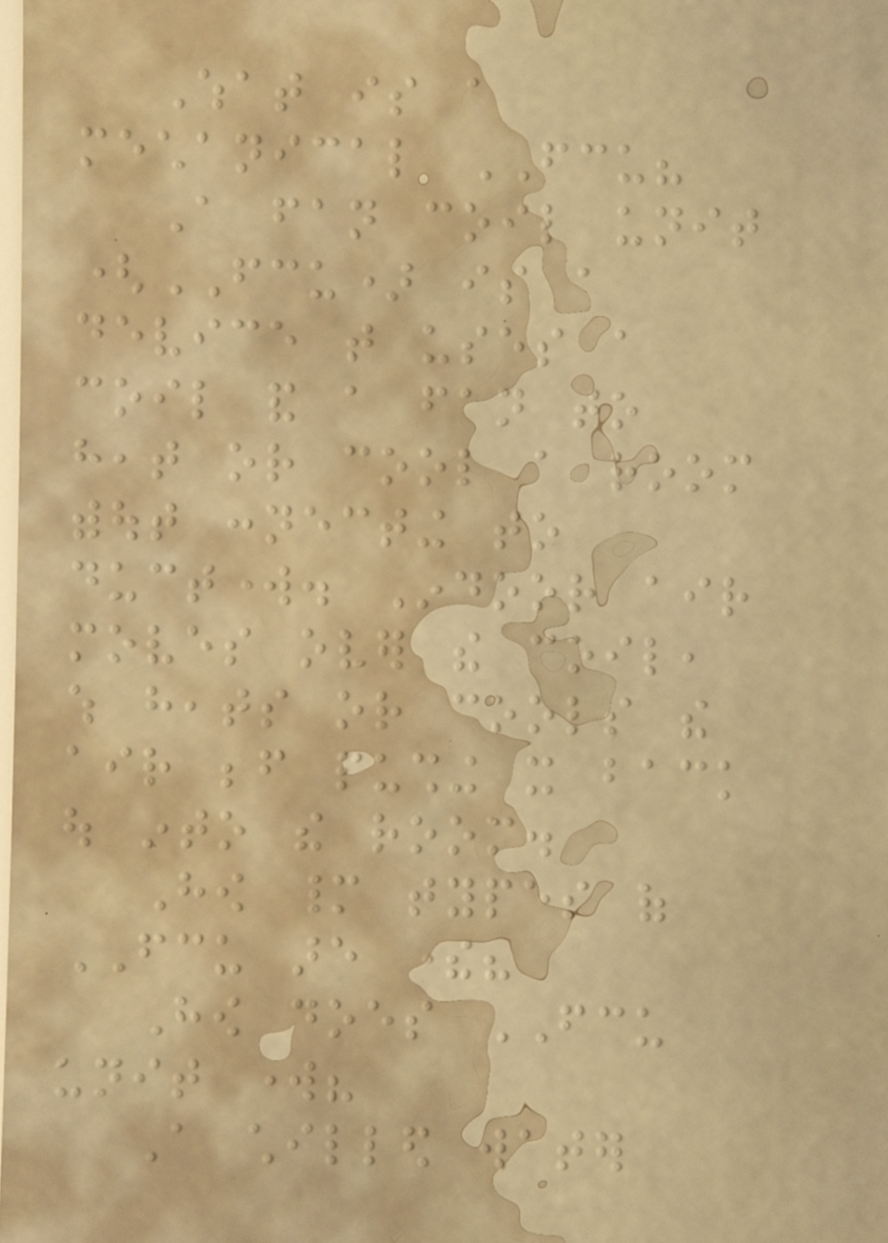What is a
mechanical FCU?
A fan coil unit
(FCU) is a
device that uses a
coil and a fan to
heat or cool a room
without connecting to
ductwork. Indoor air
moves over the coil,
which heats or cools the
air before pushing it back
out into the room.
How many types of
FCU are there?
How does FCU
unit work?
A chilled water
